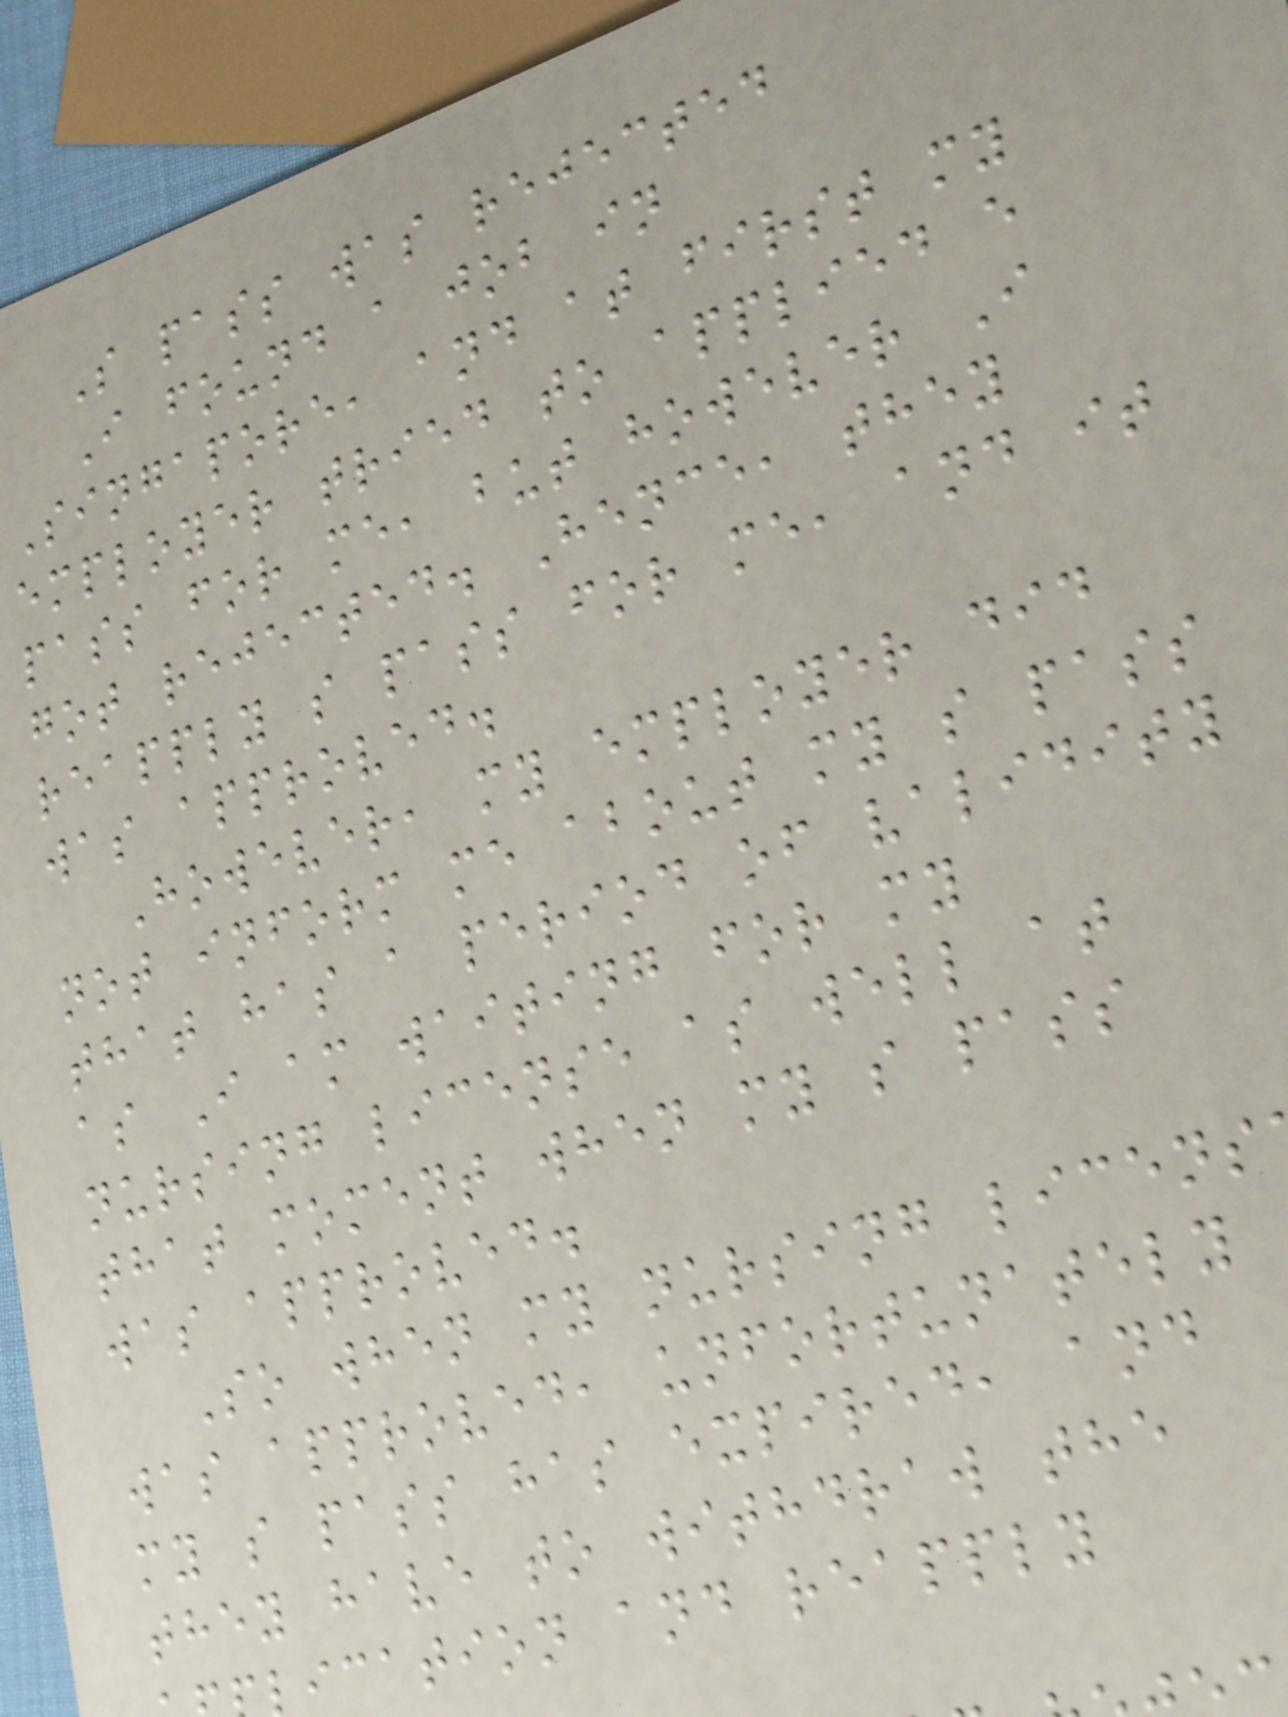S pass was rejected
I found a job in
Singapore, and at first my
employer tried to applied e
pass for me, but however I
got rejected. Hence, they
reapply s pass for me, and it
was approved.
However, my employer did
not inform me about my s pass
that has a period of validity
as I am waiting for my
nursing license as well at
that moment when my s pass
was approved.
So when my nursing licens
was approved, unfortunately
my s pass has expired, and
they have to withdraw the
ication and reapply
